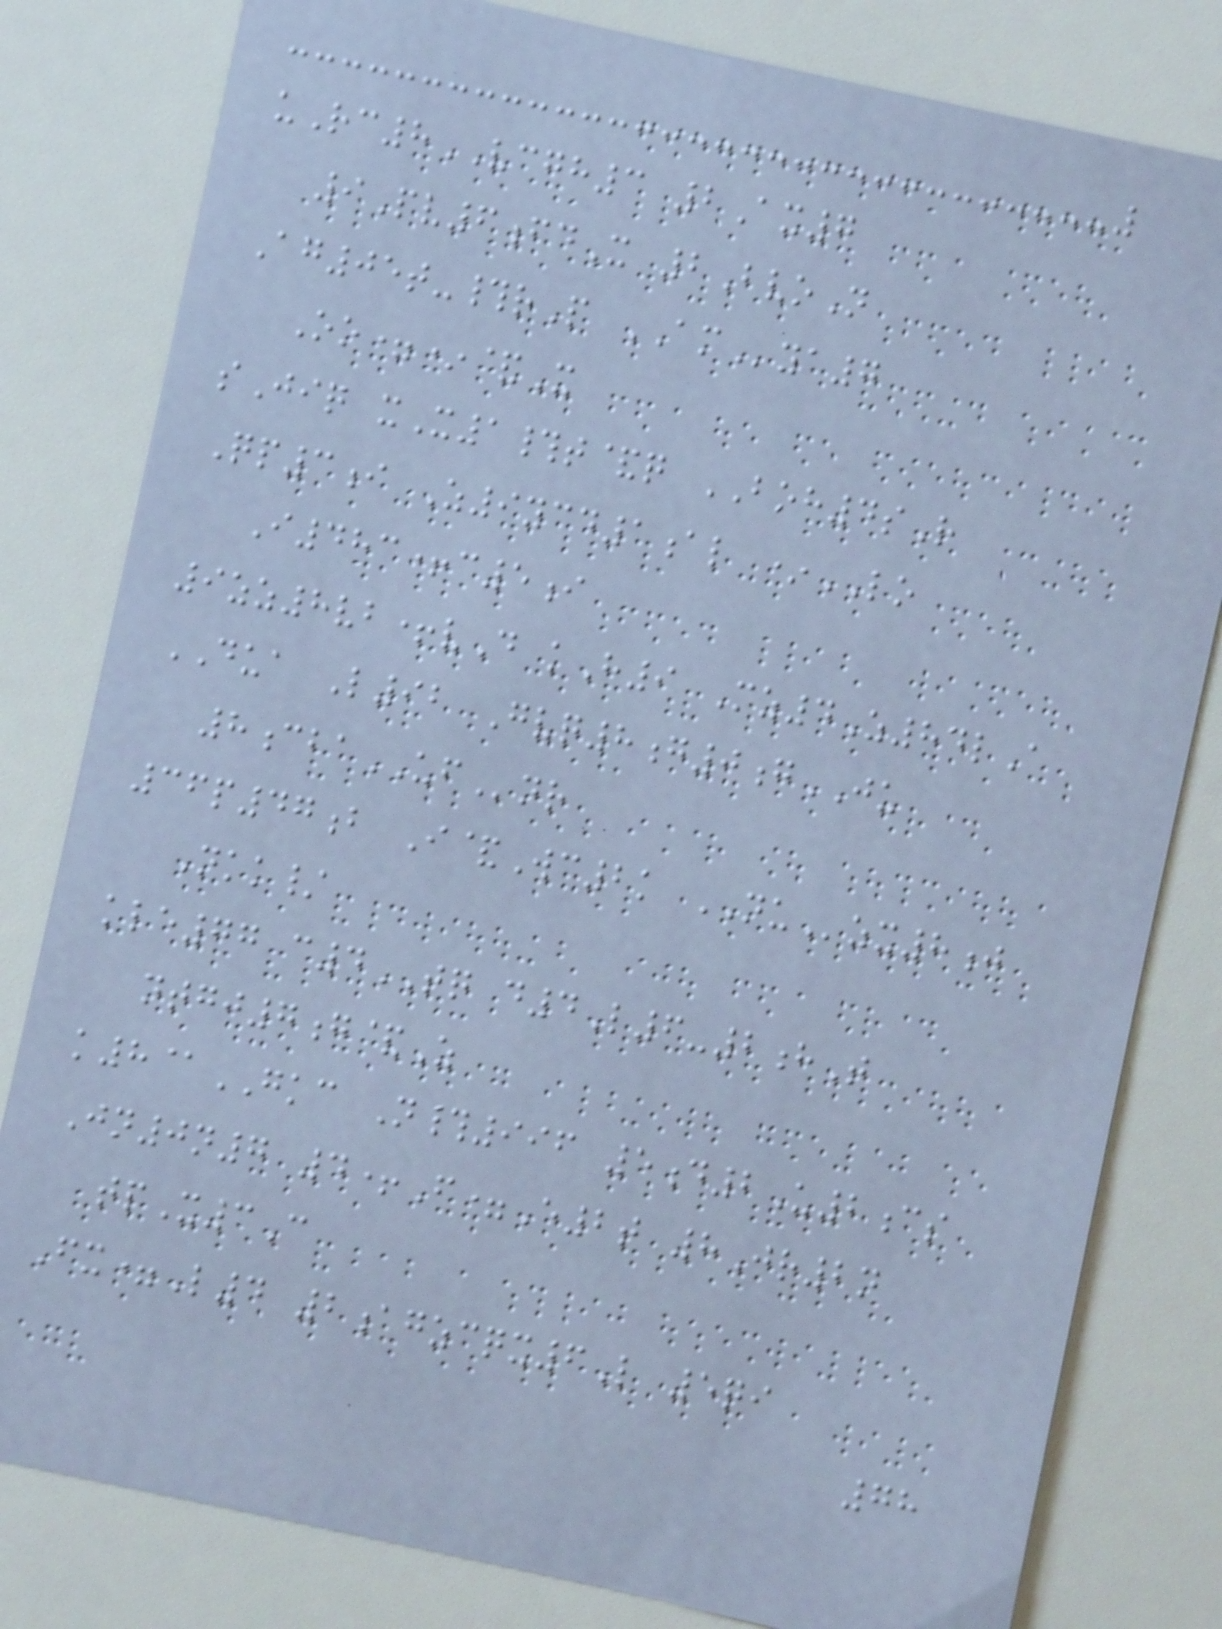uRc8VCGH3 2Ax7
9Pv6fdX 2BvoN
Ag05t-#rP AMya7
Oo=*&X
sJiq xX1#t&q BOH4sR
Qp3i Z9ycd1al *LO
I483+c5i
9zz8vb+vD kH9 Mz4Z84lA
DUA L92 Gvq8g0gJU
8cbaUFnr
36p47b I&Wc2k NUzx8j
Nkk/
kle77 c4TQ d4L6-2hT
ntgj7g&Z
k8@GKC N#996 5d2U2cs
Jn0n7 4+F=E2t 8Jr2n
tpX3C
Fx=L4 2agzcqx6L 5qi
78
